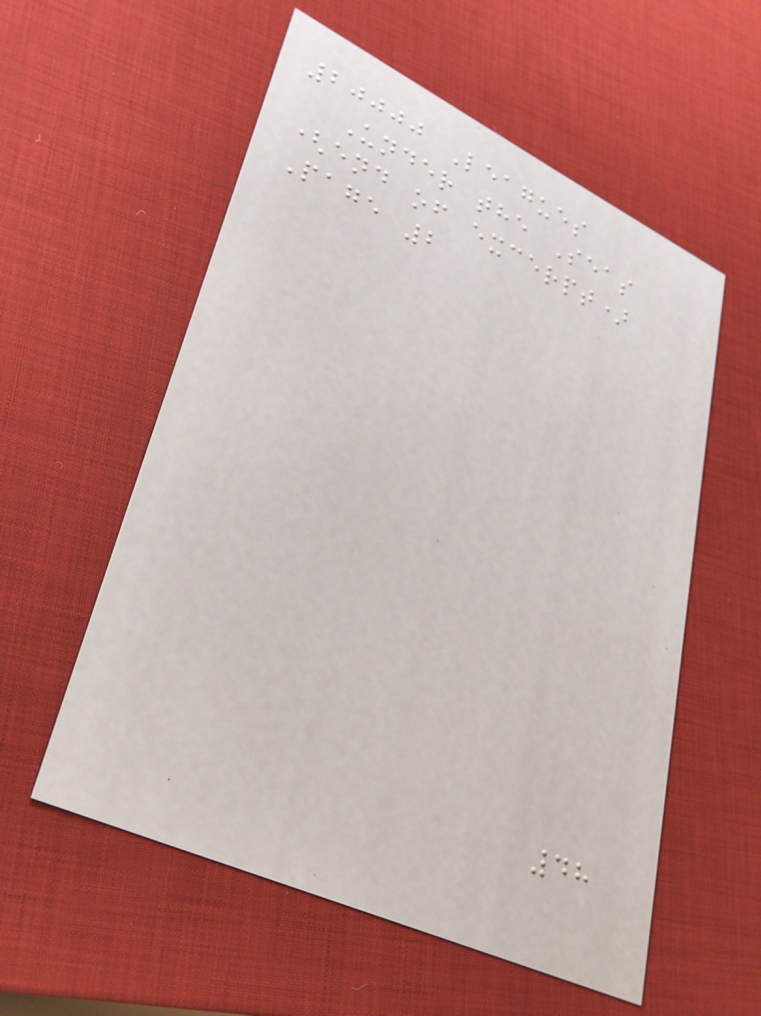20000 Leagues
Under the Seas
(end of excerpt)
Page 2
48
